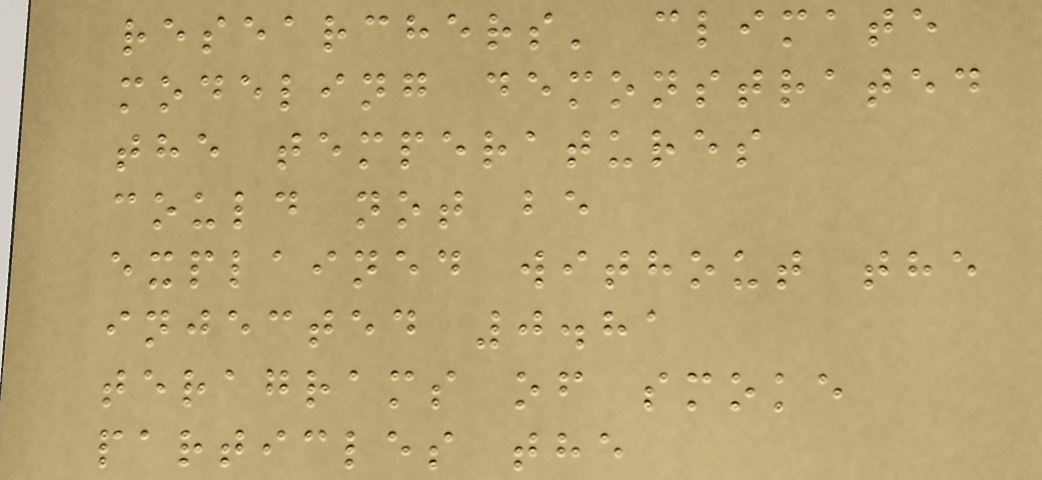researchers' climate
modeling demonstrated
the temperatures
could not be
explained without the
injected 0.81
teragrams of smoke
particles the
